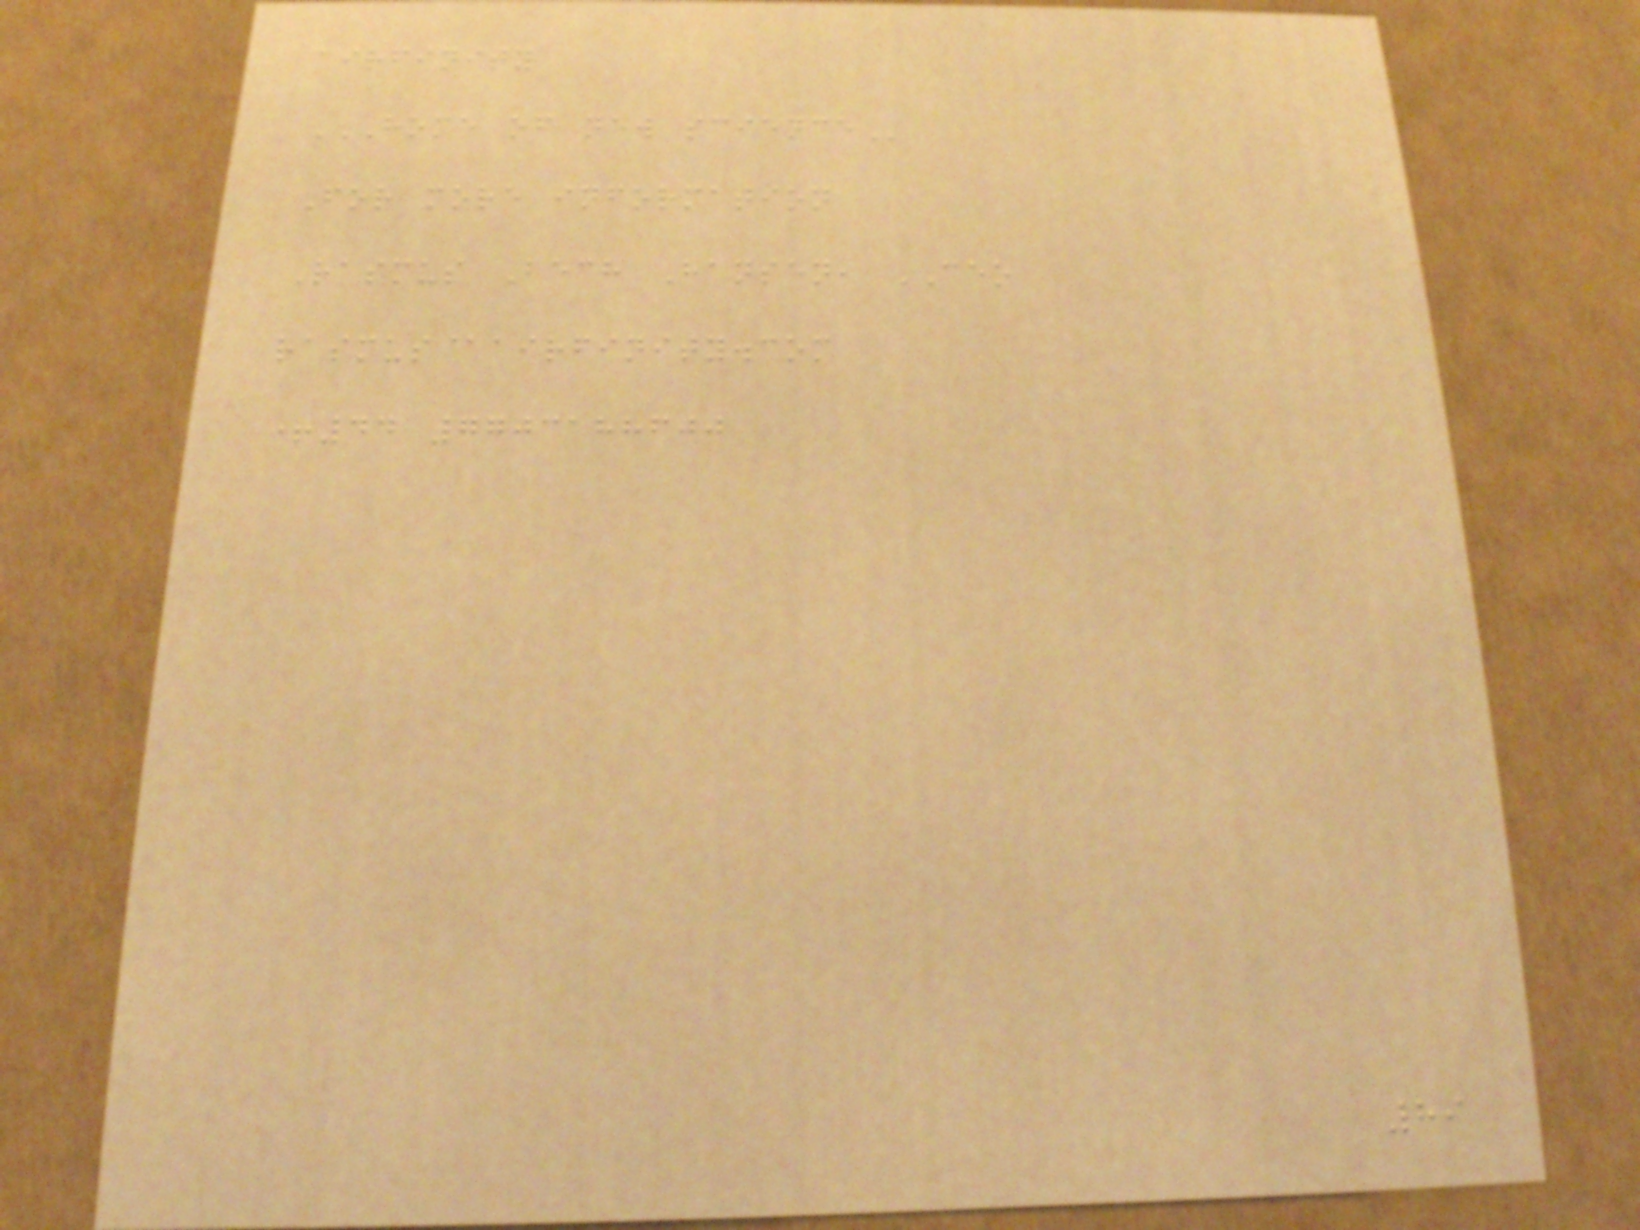airfinity
HOME OF NEW SCIENCE
For more information
Rasmus Bech Hansen, CEO
rasmus@airfinity.com
+44 7703188600
89
